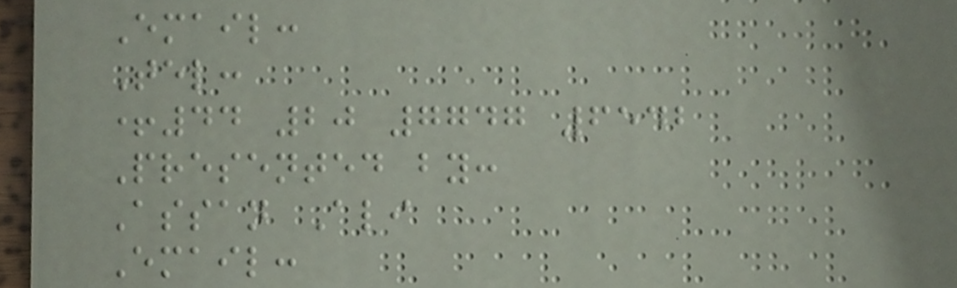Email:
Tel:
+44 20 7747 6542
Presented by:
Assan Ali
Email:
